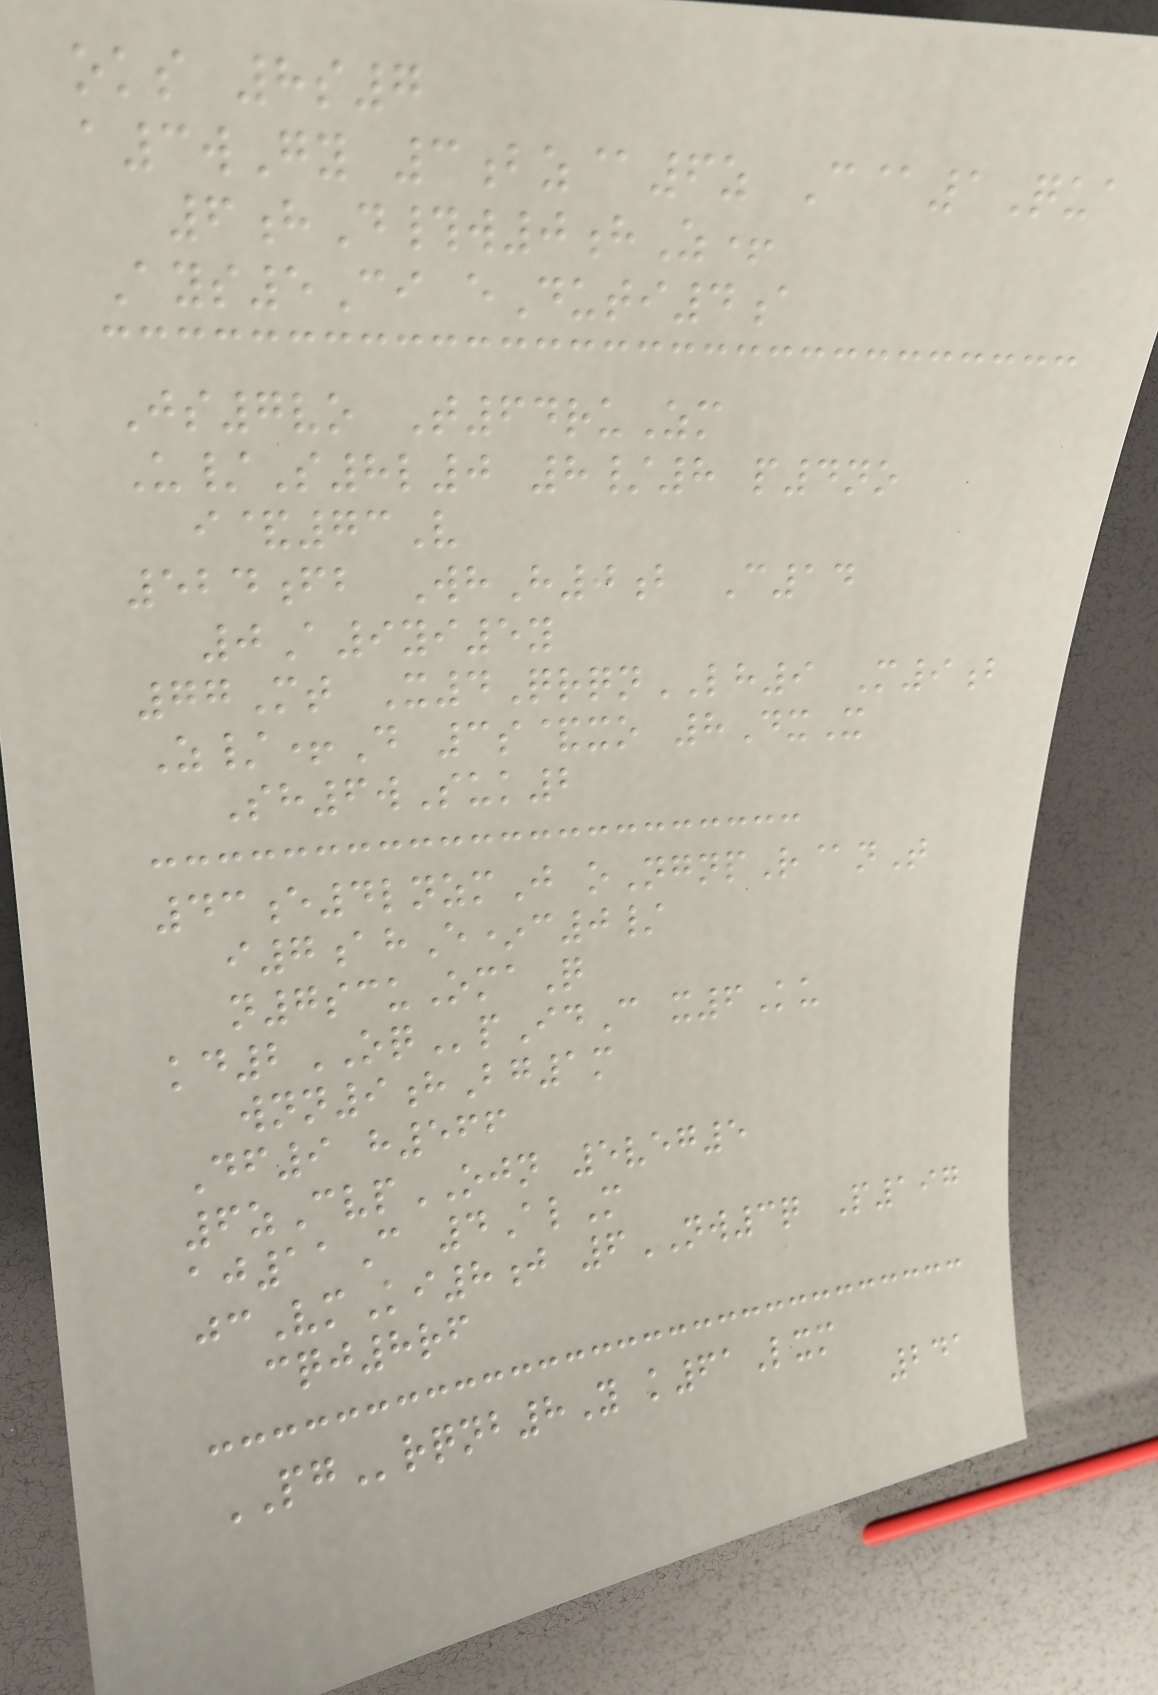oks 8s7
a3wGy 3bz@6z C@1Qua
6hD#w0hZ+
Ays5Ci eDuti4a
Js7vo T64ruZm
U/S8l0 8/8 p4no
i&73V
524fb WhH0b C14
0A9yi5y
77Mt X4QrqnLH9 M9b
Z/+D 3s&xo 8DxX
Sh6wSuk2
43e4lnzmJ oNgnpR@nT
i7ahE*c0/
n7scuOmaQ
kd2OQpIdC x6Ku
wnn9hBg1m
Df9 h566
6zCvpOJN 5veg5
aj11C 4AlM
jcVmKi8j 6NW3q P197
cqj8rf
PGrqnb8Y k61Lxm
241
